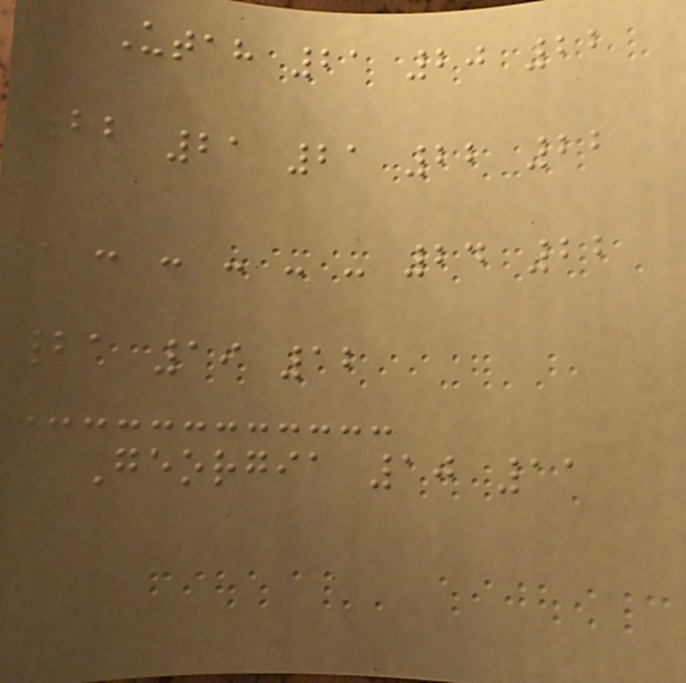Utah 21 20 22
22 21 21 22 22
- - - - - - 24 22
21 19 12
Georgia 10 11
